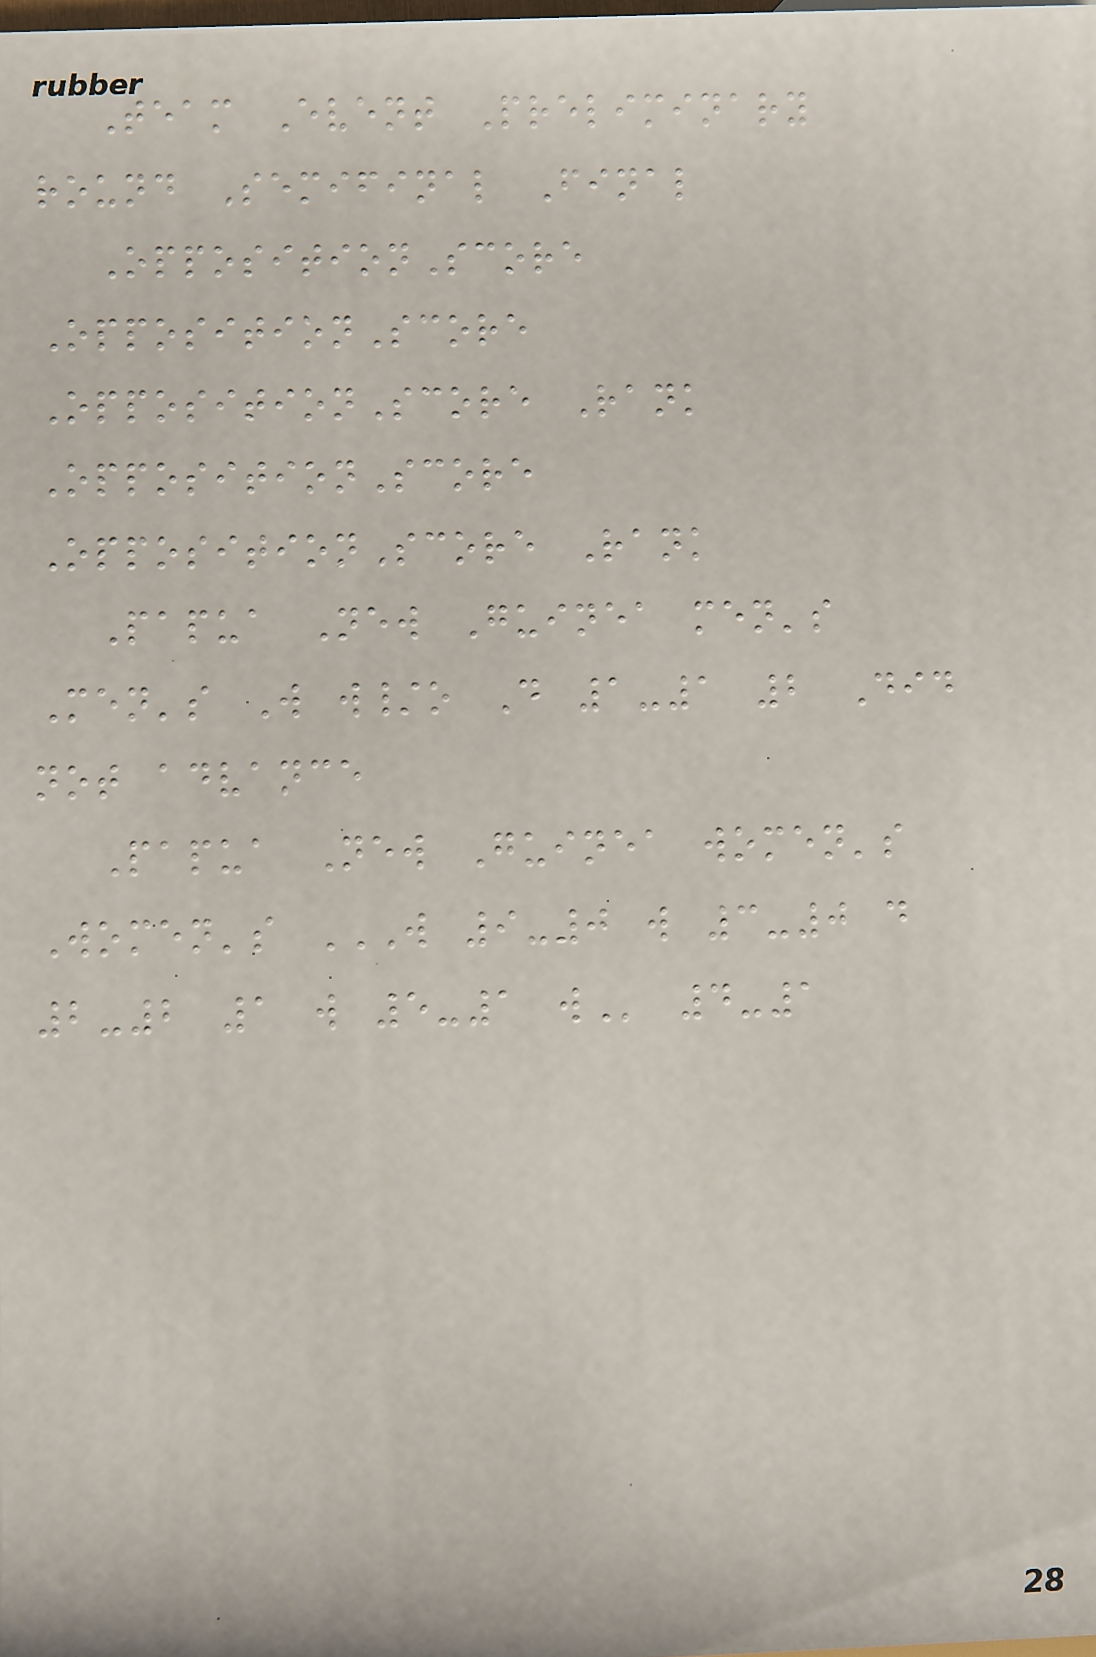Team Event Preliminary
round Semifinal Final
OppositionScore
OppositionScore
OppositionScore Rank
OppositionScore
OppositionScore Rank
Papua New Guinea men's
Men's W w/o D 1-1 2 Did
not advance
Papua New Guinea women's
Women's W 9-0 W 3-0 D
2-2 1 W 5-1 W 4-1
